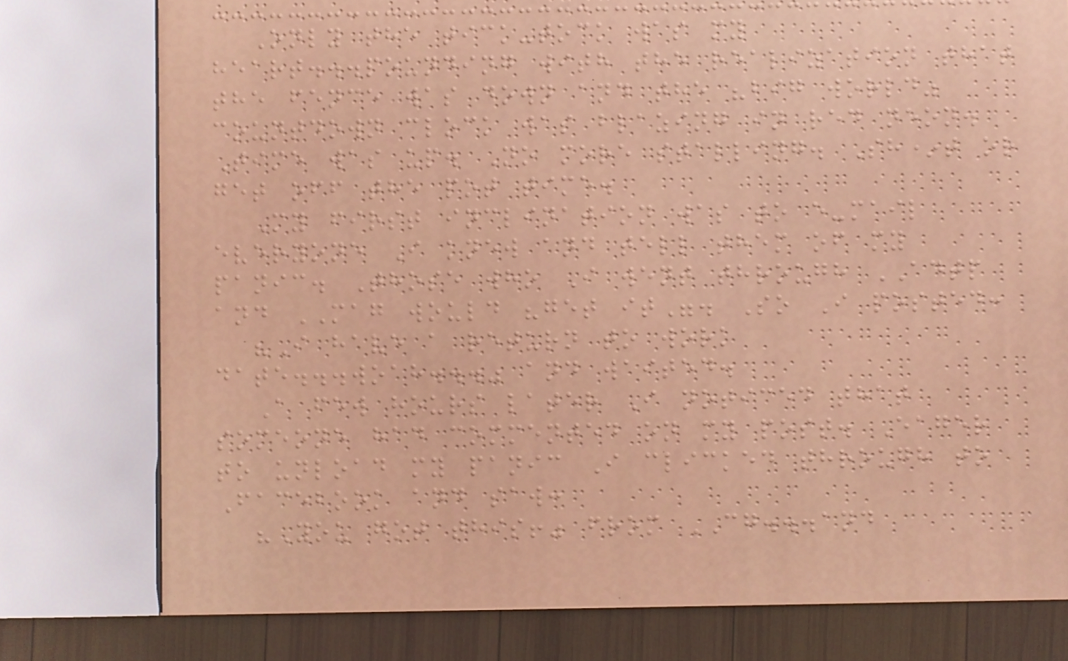Only the tick-tock was my
heart...pounding with the realization that
the fence was down and the "big world"
countdown clock was blazing in red neon.
Time was up. No more stalling. Sh*t or
get off the pot time.
My first inclination was to e-mail
everyone I knew and tell them of my
panic. Those who I went through ADTP
and MAG would "get it". So I posted:
"I have a return to work
date...woah..." and waited.
A few hours later I noticed that
someone had commented on my post. Eager
to unload my panic I clicked through to
Facebook and saw:
"You got this!" from CG...and
